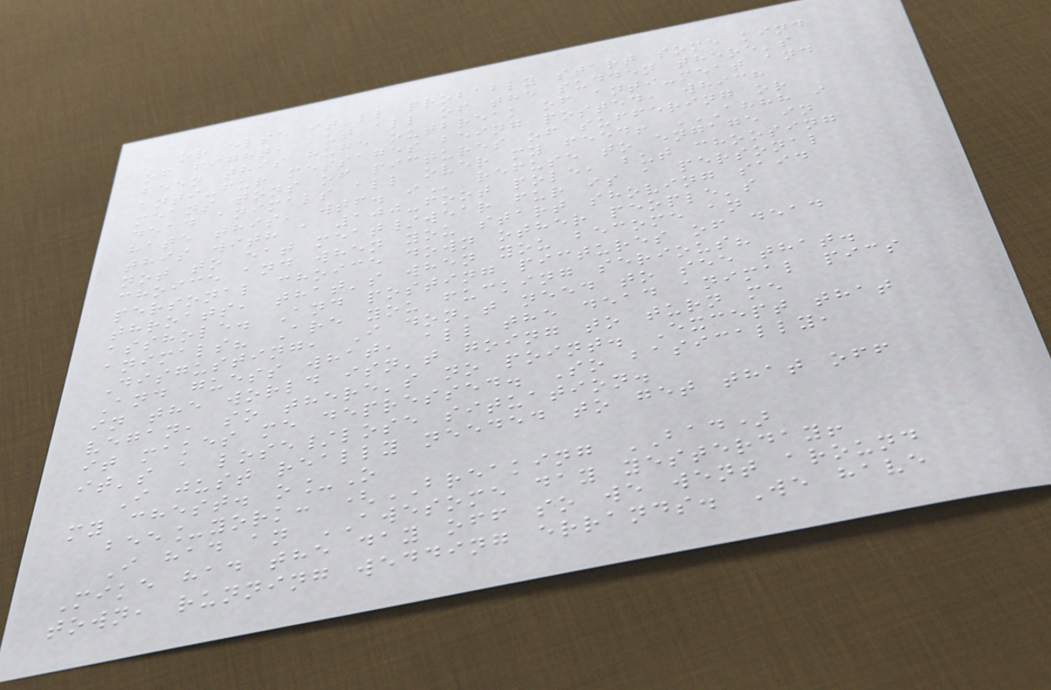or else it'll probably start some kind
of fight, but all of the sudden there's
been this huge outbreak of anti-meat and
anti-fur messages being posted, which
means tons of pictures of suffering or
dead animals all over my feed! AHHH I
HATE THIS, WTF. I refuse to engage in
this with a 100-foot pole, but choosing
not to eat meat/wear fur is a personal
choice and when you start shoving said
personal choice down other people's
throats, that's when you become an
asshole. And posting pictures of dead
animals? Are you fucking serious?
Disgusting, I don't need to see that.
And guess what, all the dead animal pics
in the world isn't going to turn me
vegan, so there's no point. Except that
it makes me depressed. So basically,
it's a lose/lose situation.
I just really needed to get that off
my chest. o_O
bee_york: (BREAKING BAD)
I had an AWESOME day yesterday!
Mike had the day off so we went around
town, running wedding errands. We have
